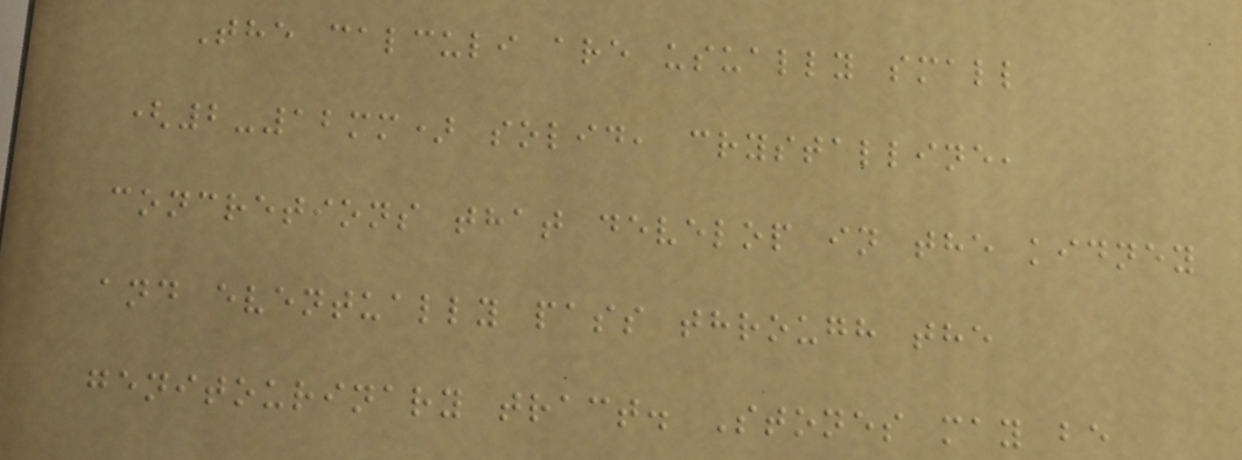The calculi are usually small
(2-12mm) solid, crystalline,
concretions that develop in the kidney
and eventually pass through the
genitourinary tract. Stones may be
